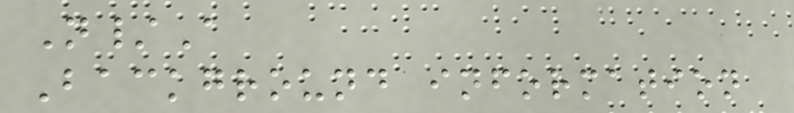N/A
Background information
